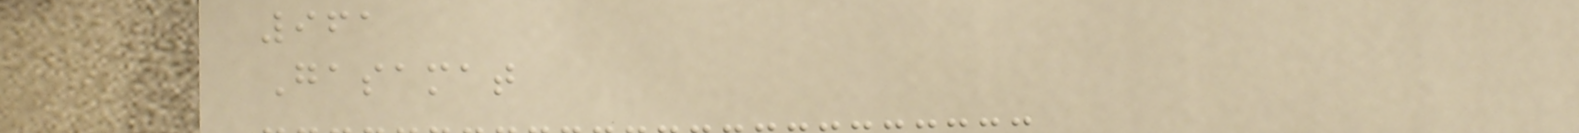961
Gasamat
